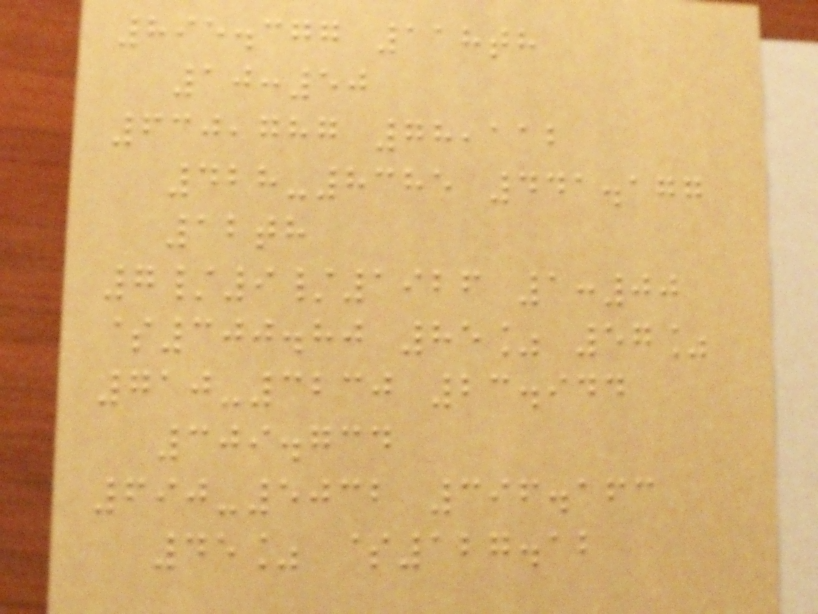895.377 118th
10:50
630,787 78,112
428-8385 441.177
12th
7/9/1926 1:00
$300.80 85% 57%
710-3230 23.944
309.734
690-5032 396.163
45% $127.12
